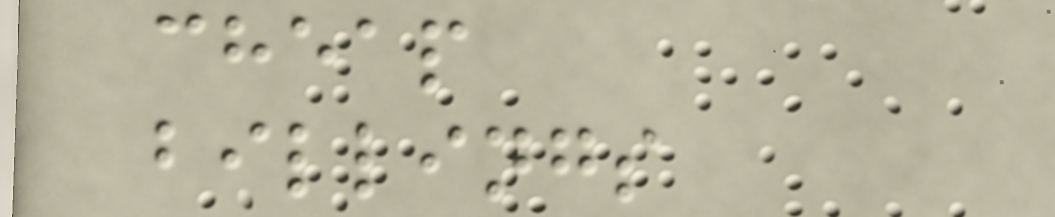cheap
billings
